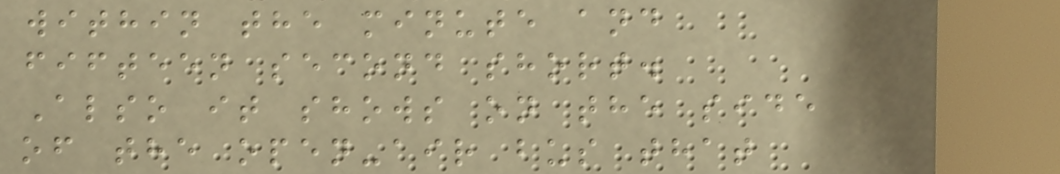within the minute and
fifteen second short.
Also it shows on the side
of the open-air bus that
